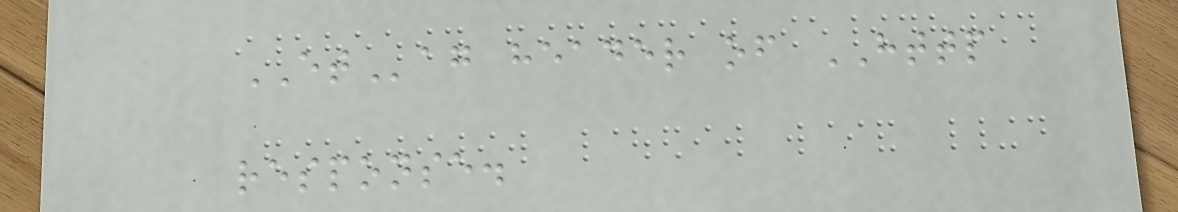ETag header of HTTP
response.
